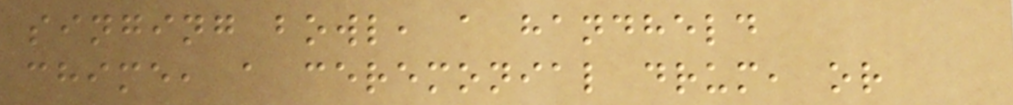singing bowl, a handheld
chime, a ceremonial drum, or
